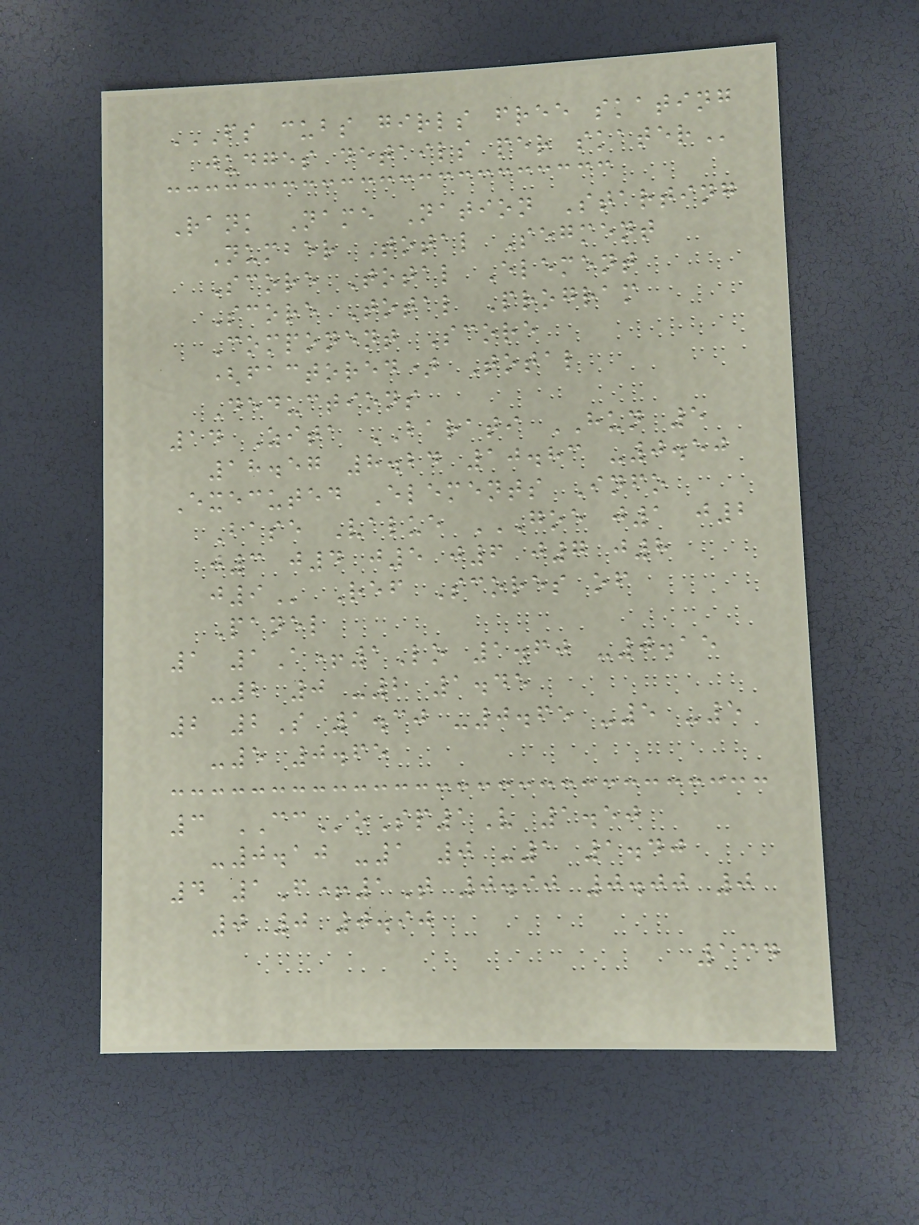FS CUBS GIRLS FREE SKATING
JUDGES DETAILS PER SKATER
Rank Name Nation Starting
Number Total Segment
Score Total Element
Score Total Program
Component Score
(factored) Total
Deductions
14 Zita BARATI HUN 5
18.57 8.24 10.83 -0.50
Executed Elements Info
Base Value GOE J1 J2
J3 J4 J5 J6 J7 J8
J9 Ref Scores of
Panel
1 1A+1Lo 1.60 -0.15
-2 0 -2 1.45
2 2S 1.30 -0.65 -5 -5
-5 0.65
3 CCoSp1V 1.50
-0.10 -1 0 -1 1.40
4 1F+1T 0.90 0.00 0
0 0 0.90
134
